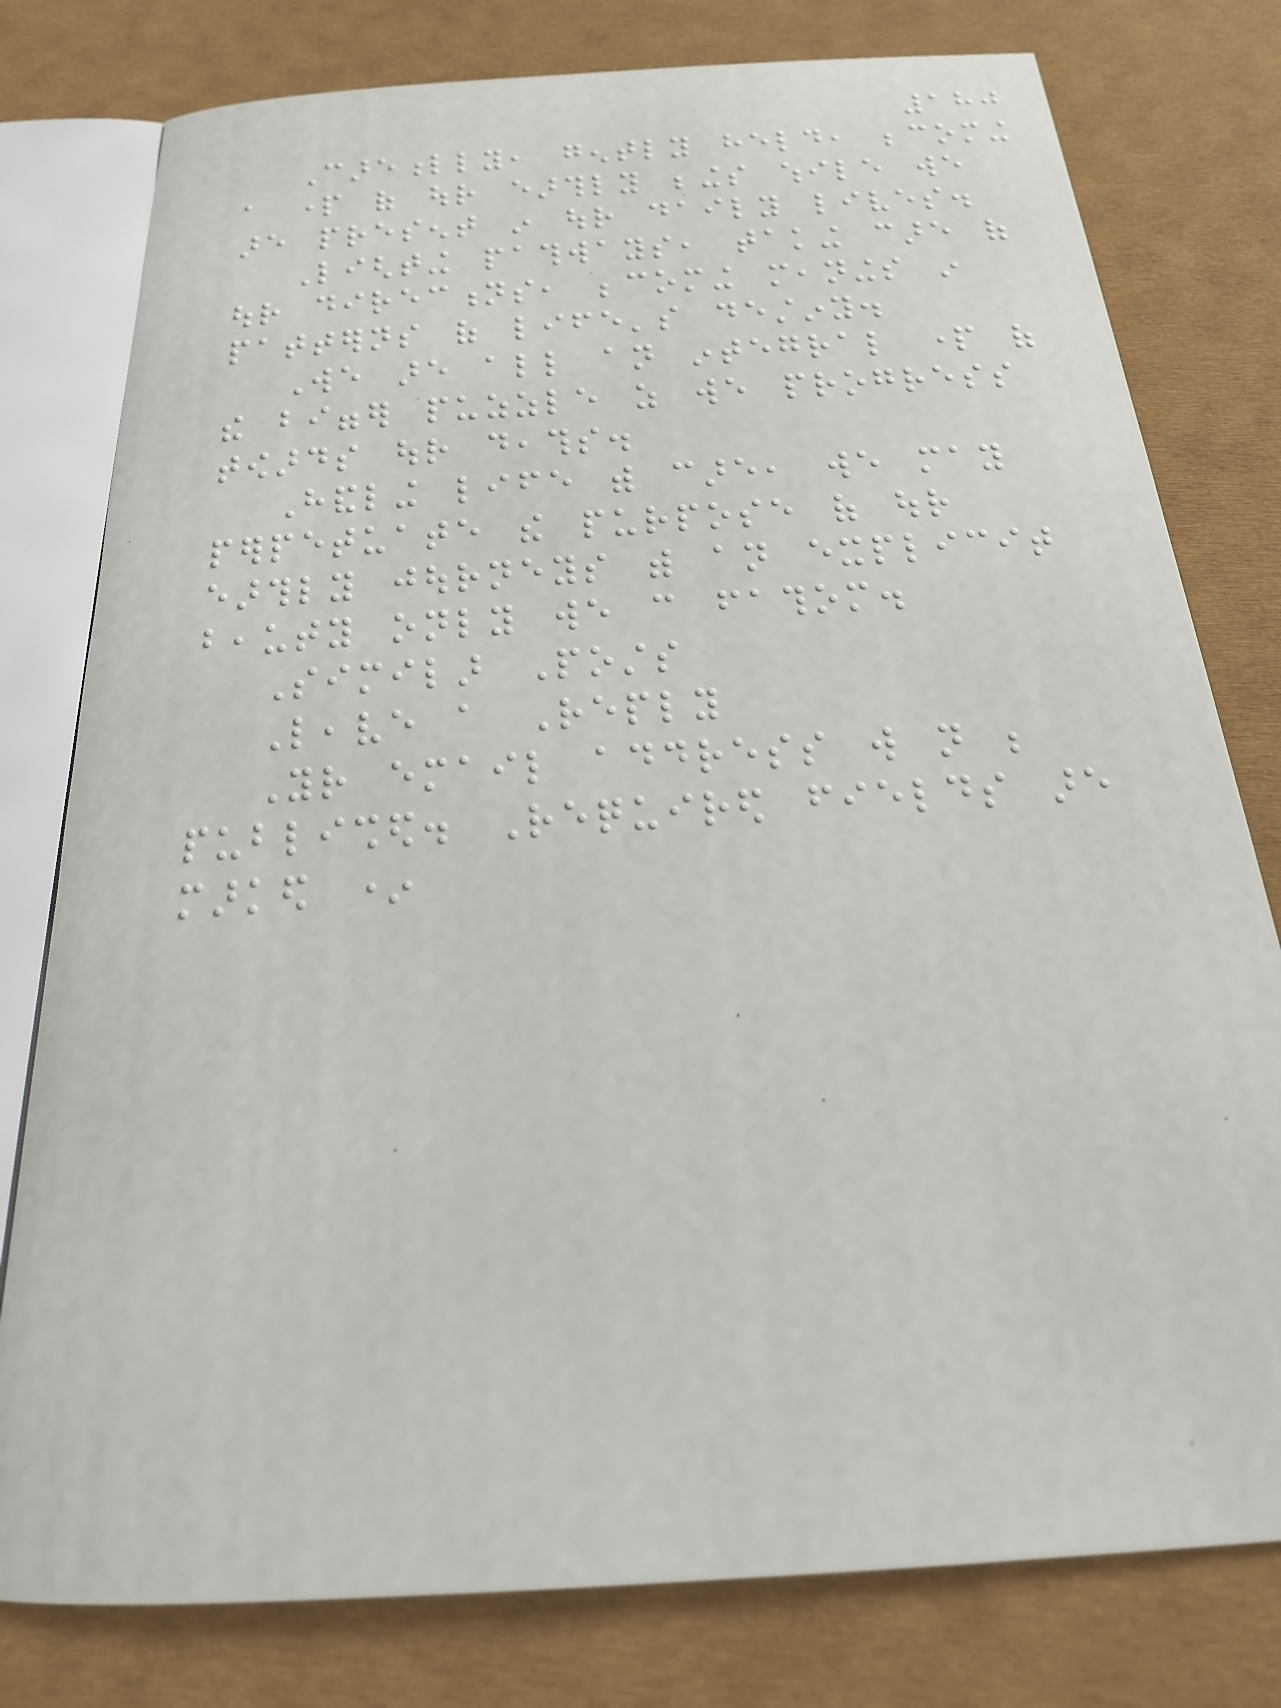180
Carefully, gently held, becoming
a part of our earthly beings while we
are present in our daily lives.
Lighting pathways, taking care of
our directions, becoming meanings in
patterns of life's destiny.
We are all an integral part of
the bigger puzzle as we progress
towards our deaths.
Handling life with care, we may
perpetuate the purpose of our
earthly journeys with an explicit
beauty only we can fathom.
Similar Posts
Leave a Reply
Your email address will not be
published. Required fields are
marked *
